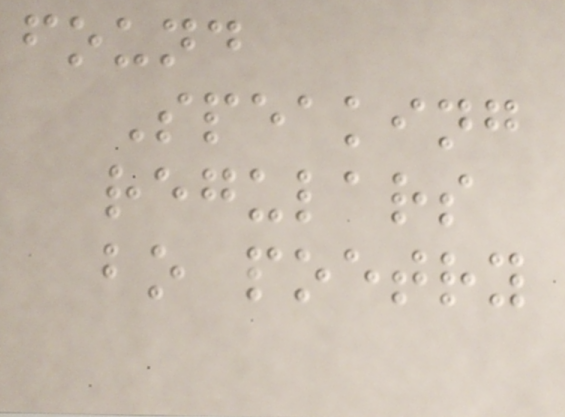found
Speaking
regulars
bo poetry
